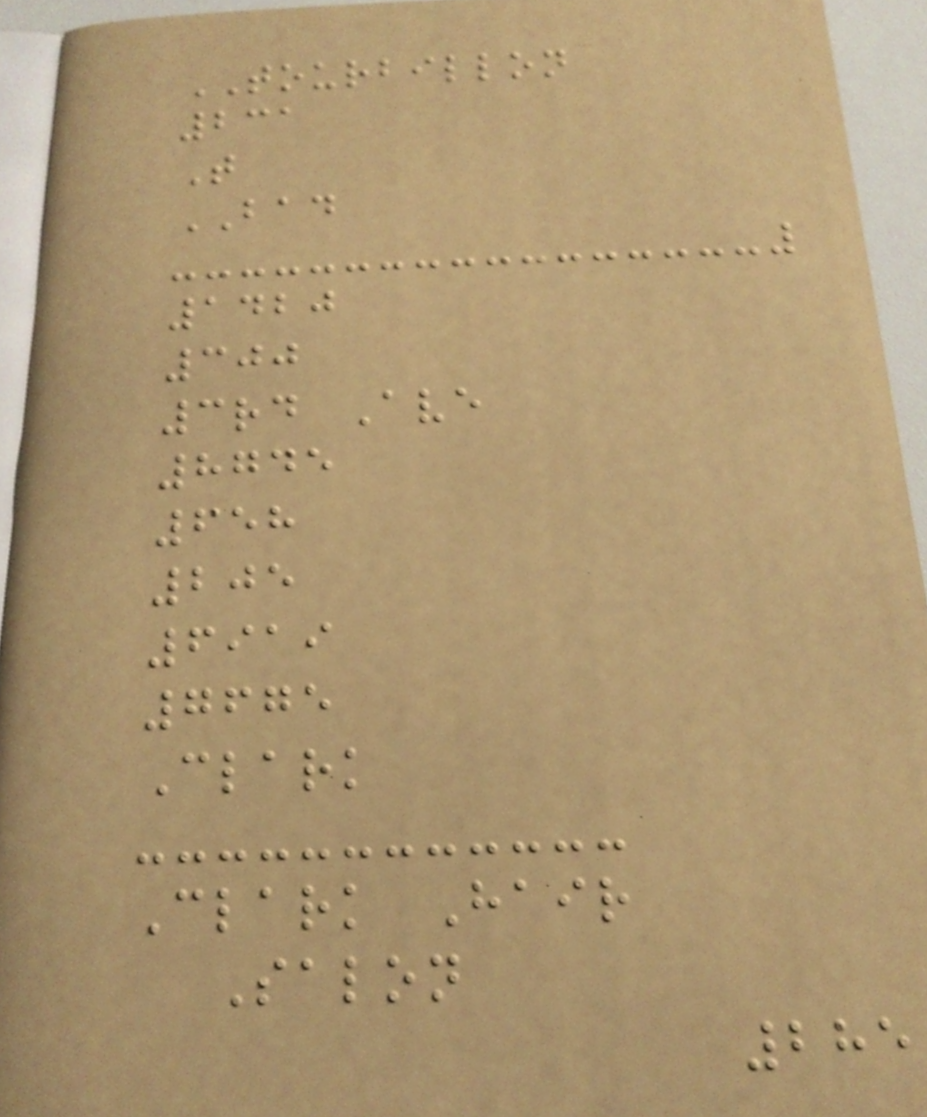TOURBILLON
231
T
BAD
1420
300
3rd Ave
8745
658
205
6919
7675
Clark
Clark Hair
Salon
285
